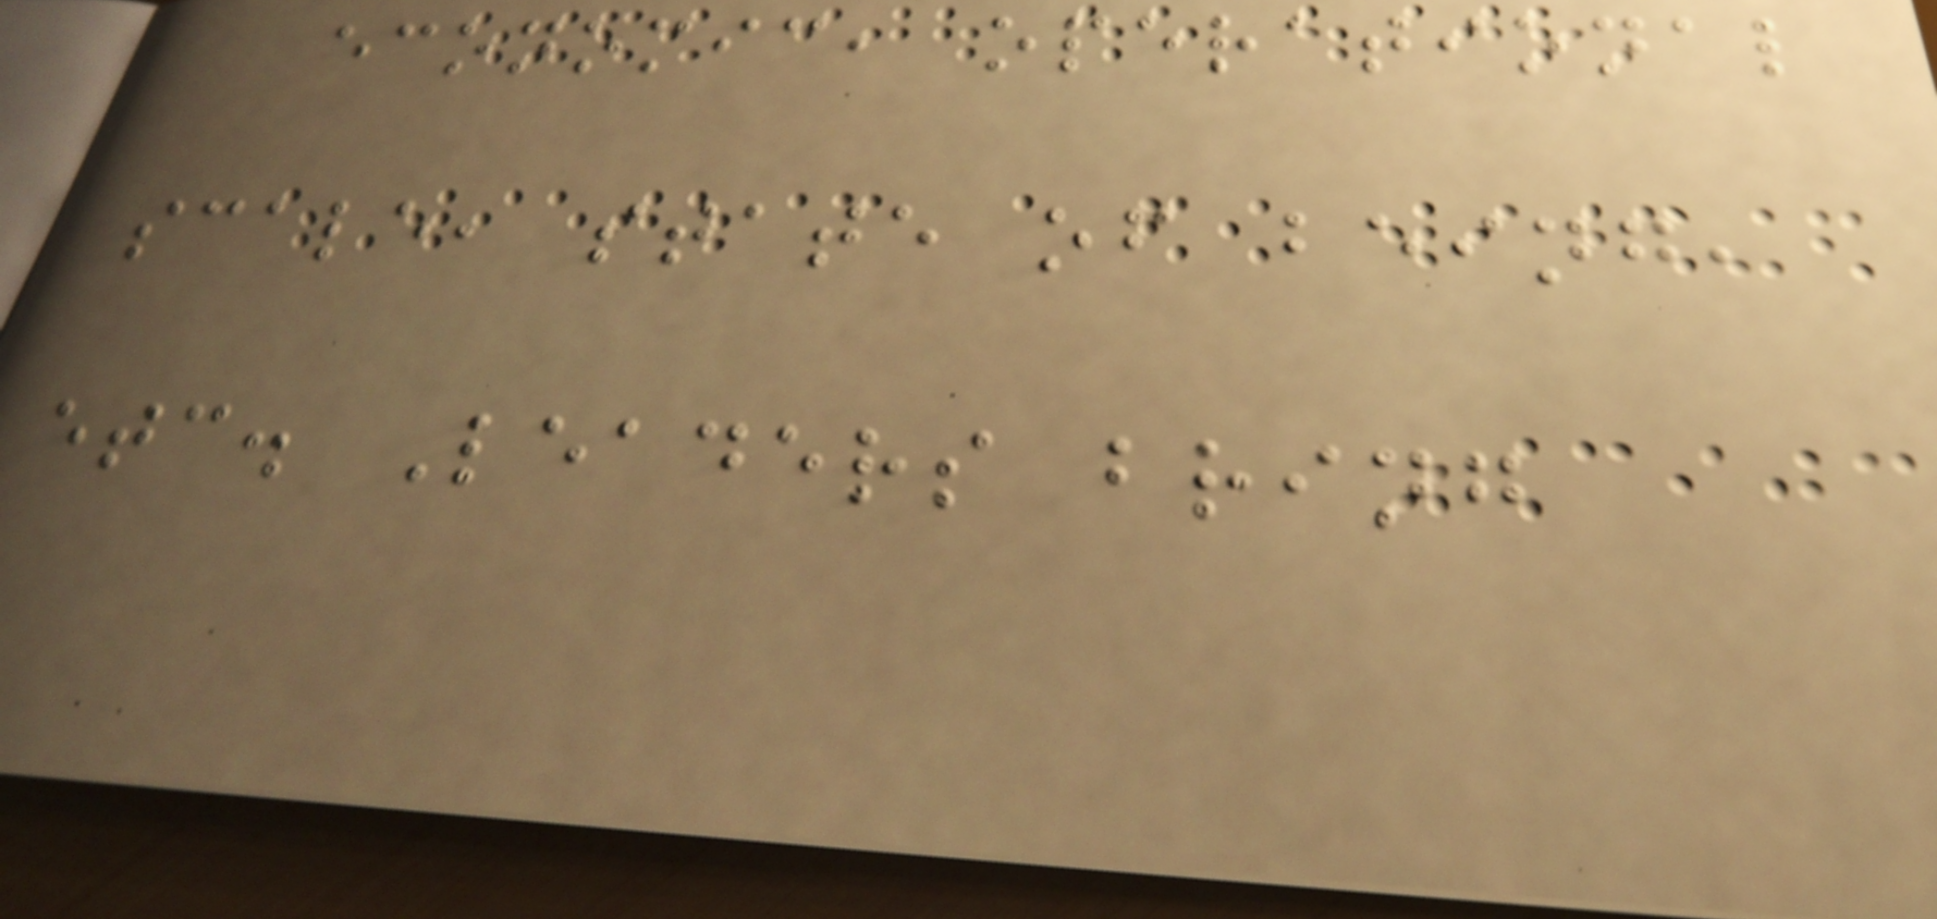economic, operational
scale, state of being,
etc. Leaders bring
